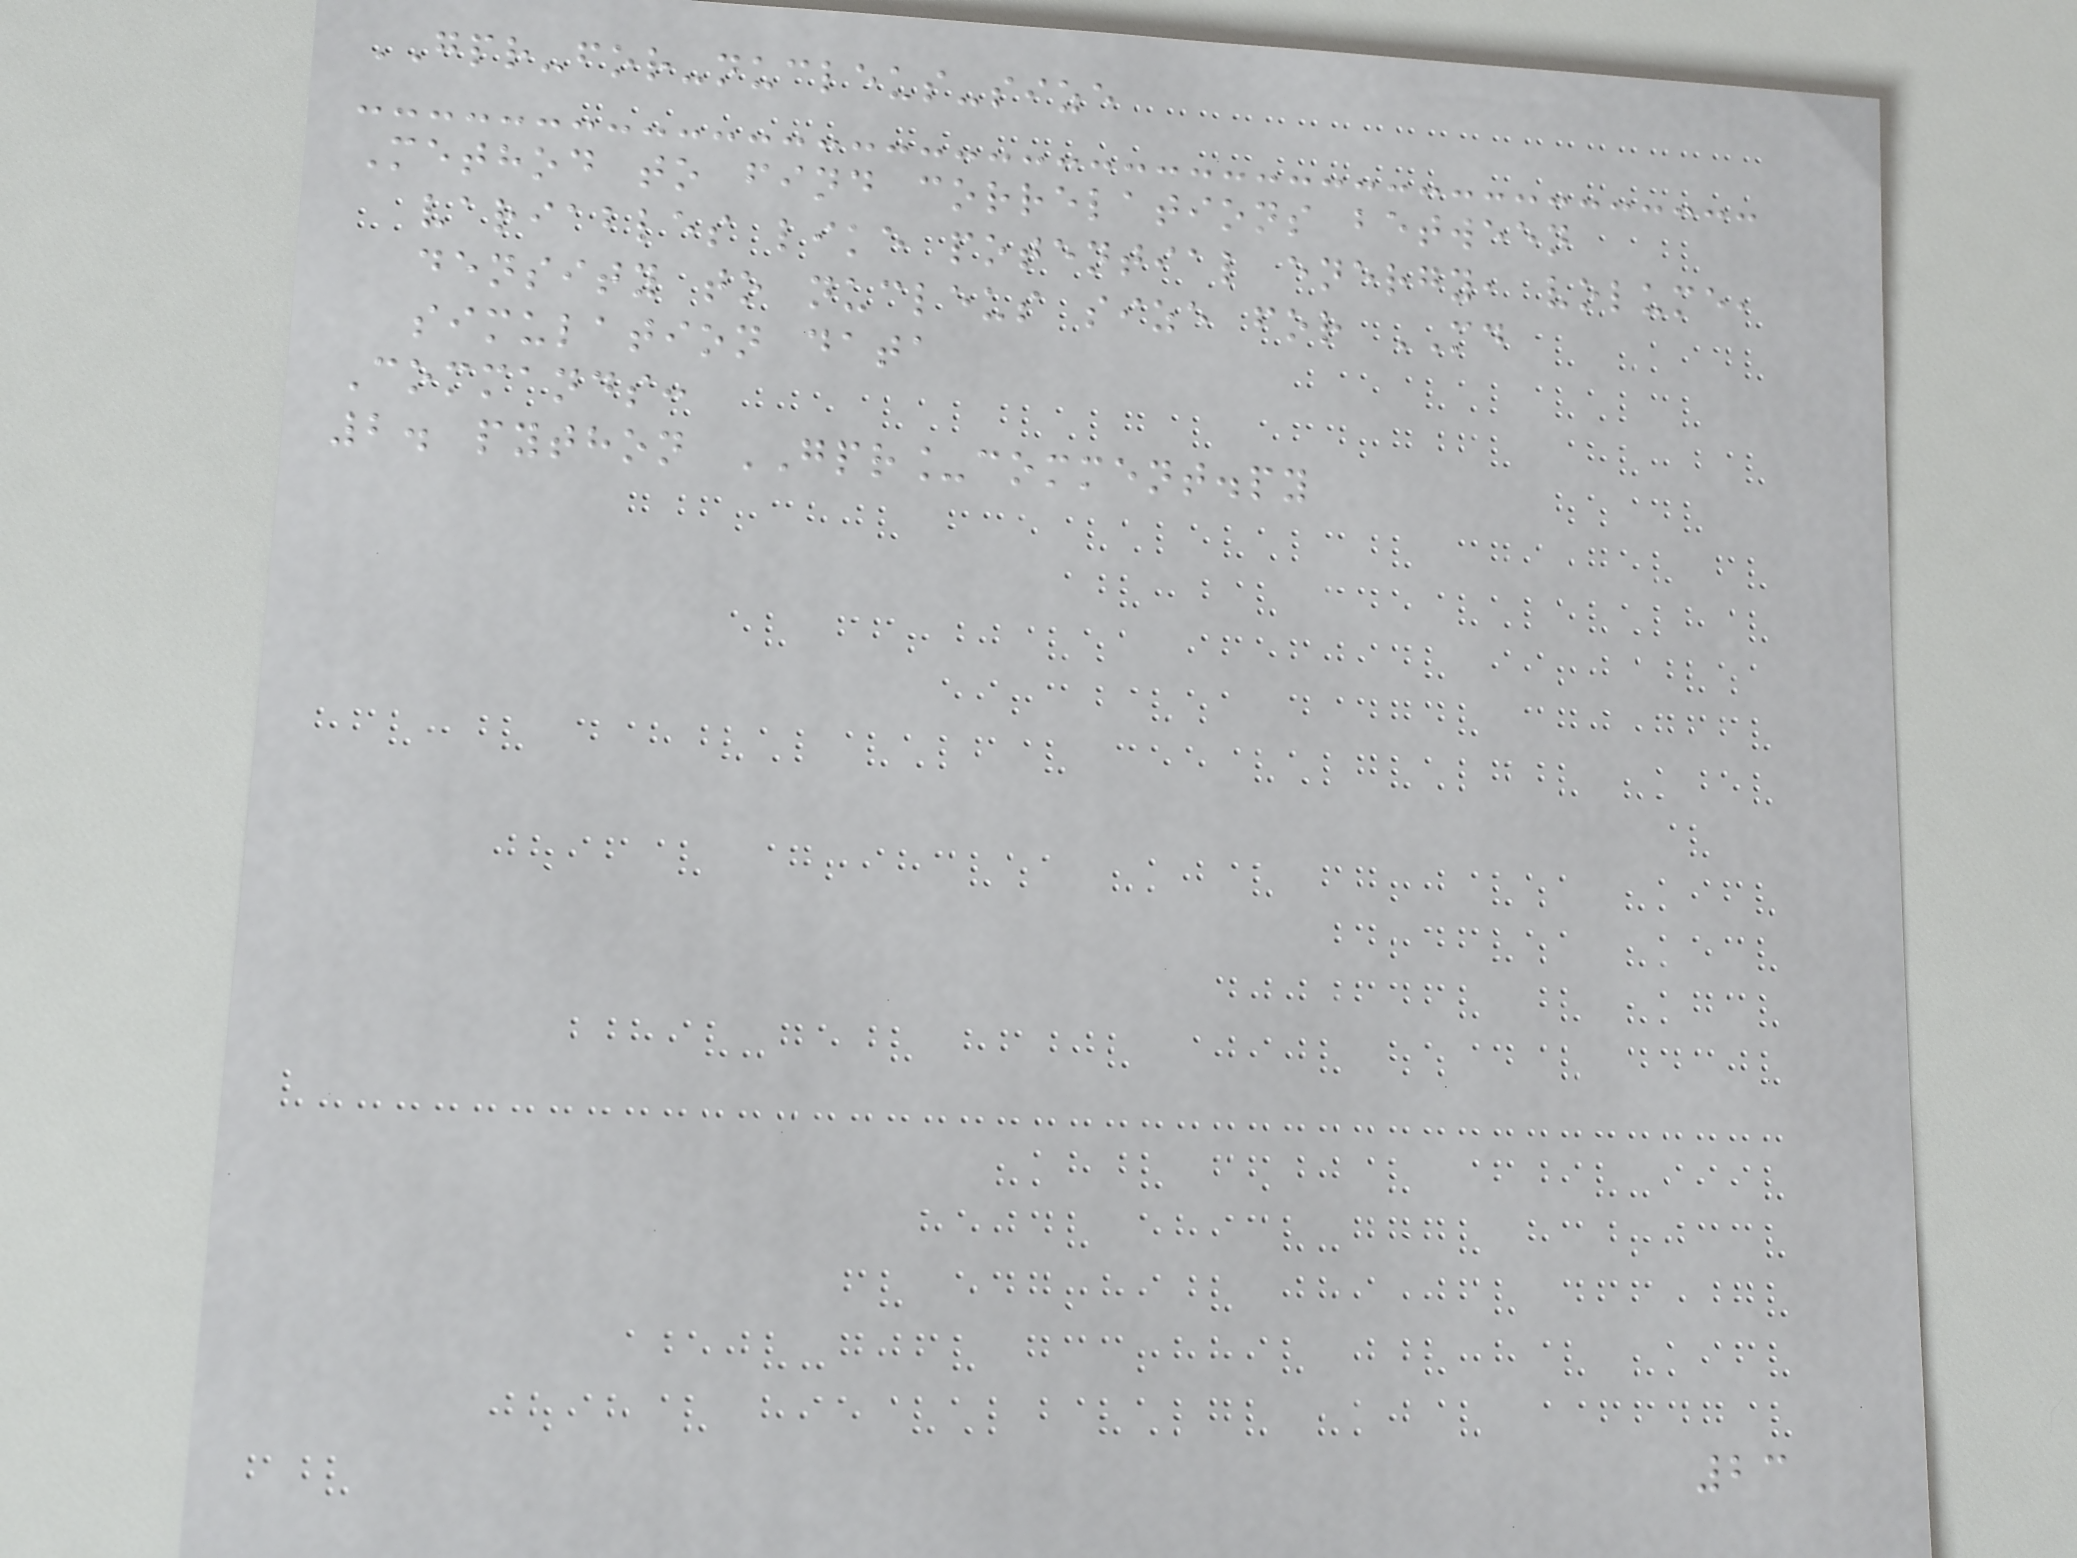GPR-for-nucleus-size
Method to find correlations between
variables like potential energy, volume,
density to nucleus size for MD
simulation data
Commands:
2. python GPR_comment.py
23
